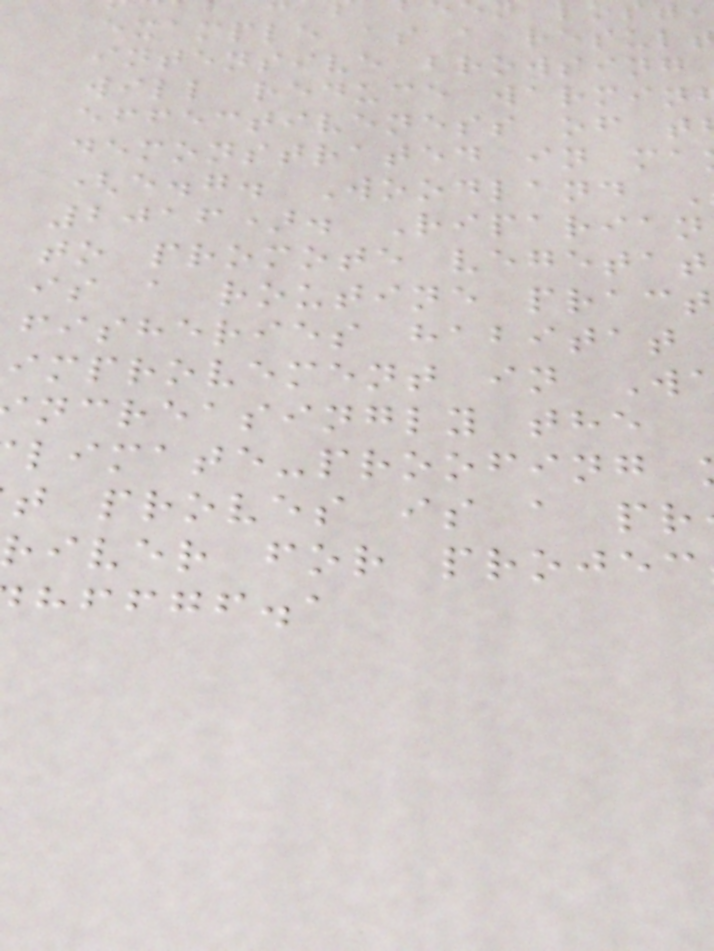example as a resul
intensive browsing
will reduce warmin
effectiveness of t
demonstrated in ma
(e.g. Woodland
2016). Riparian
to promote vegetat
is a routine pract
fisheries habitat
improvement in W
ncreasingly the
limate-proofing
t proves is a pr
iver for projec
hffgf.a
